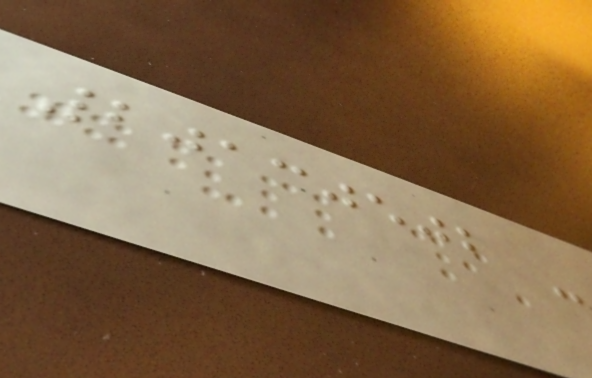20130502 -
